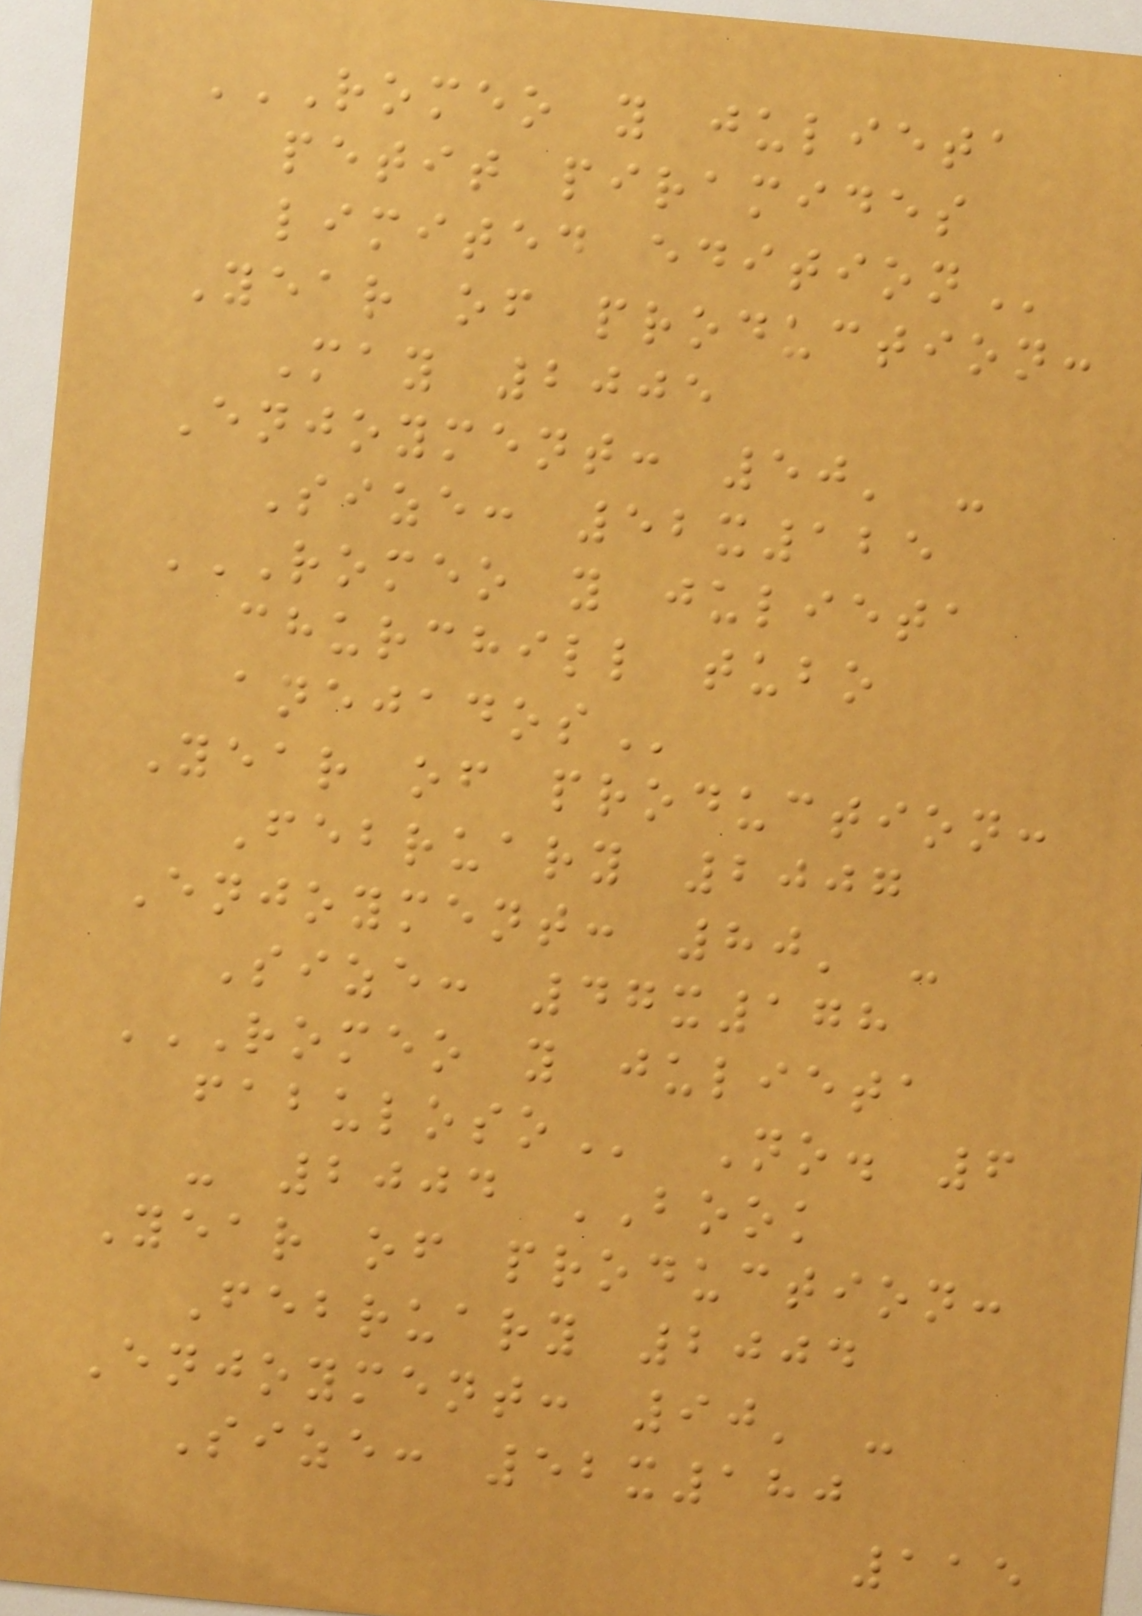ROMEO Y JULIETA
PETIT PIRAMIDES
LIMITED EDITION
Year of production:
May 2005
Enjoyment: 50' -
Size: 52x125
ROMEO Y JULIETA
CHURCHILL TUBO
ANEJADOS
Year of production:
February 2007
Enjoyment: 80' -
Size: 47x178
ROMEO Y JULIETA
FABULOSO No. 6
- 2004 BOOK
Year of production:
February 2004
Enjoyment: 90' -
Size: 52x180
115
